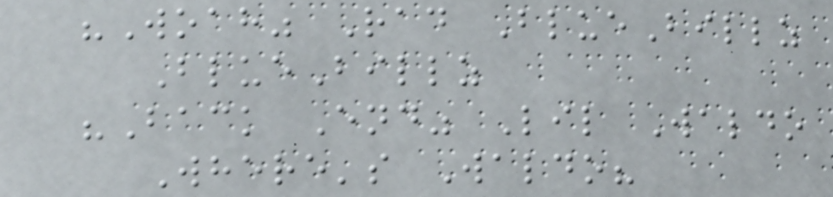"Woah" Rad BlueBillz
BlueBillz
"Back End" Lil Waldo
Where's Waldo?
